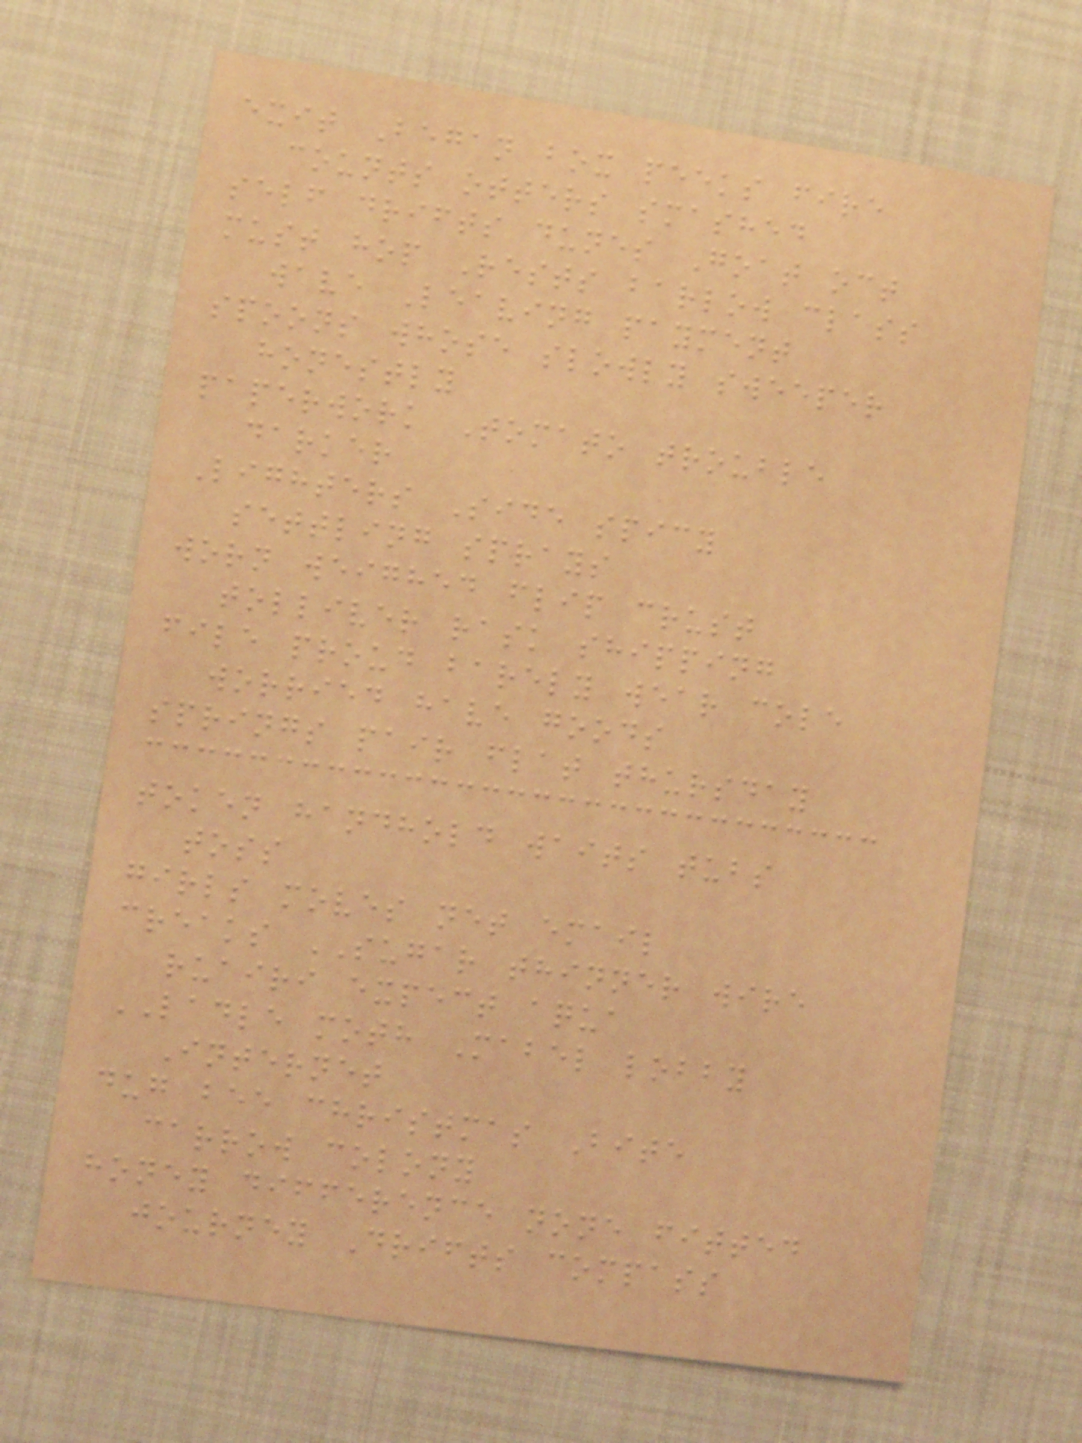exit Began box peeks fire
counts otters smashed
self drifts dunes Goat oct
must hop Rests barlow class
wave Leaving payment
spoons whose slowly sweeper
honestly
paperwork Tomato trouble
darker
Lighters Side spicy
settling sprays
worn weighed flip crust
tolliver rask shipping
file proud barely wear cole
worried have goods
springs pair flat thursday
token handhold waits tubs
toss
girls moves net email
creaks SUGAR thinner wire
ruairi expect aqua
LADLE moth Mabel lobby
Internet
dug bee christmas Bite
carrow colony
honey difference none fitted
journey Drifts compass
